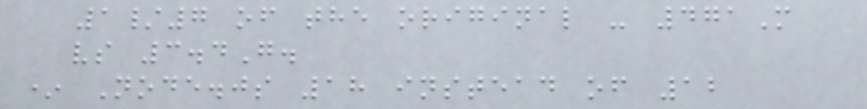1/7 of the original - 471M
vs 3.4G.
* Node.js 18 instead of 12
